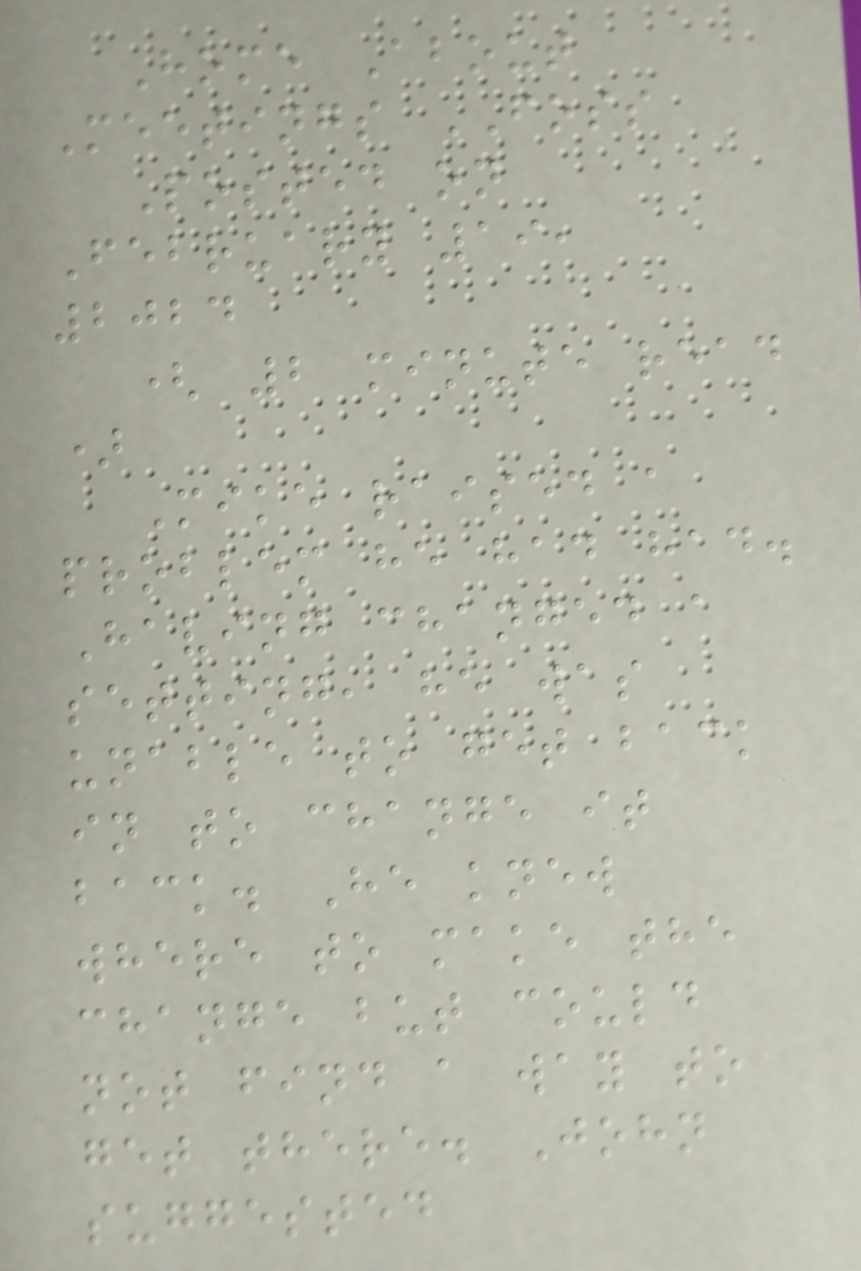Home About
Meetings FOSS
Posted on
February 19,
2024
( 2 minute read
)
Mike raised a
problem he had had.
Having changed a
setting, he was
unable to get back
in to change it
back. He knew
where to make the
change but could
not find a way to
get there. John
suggested
